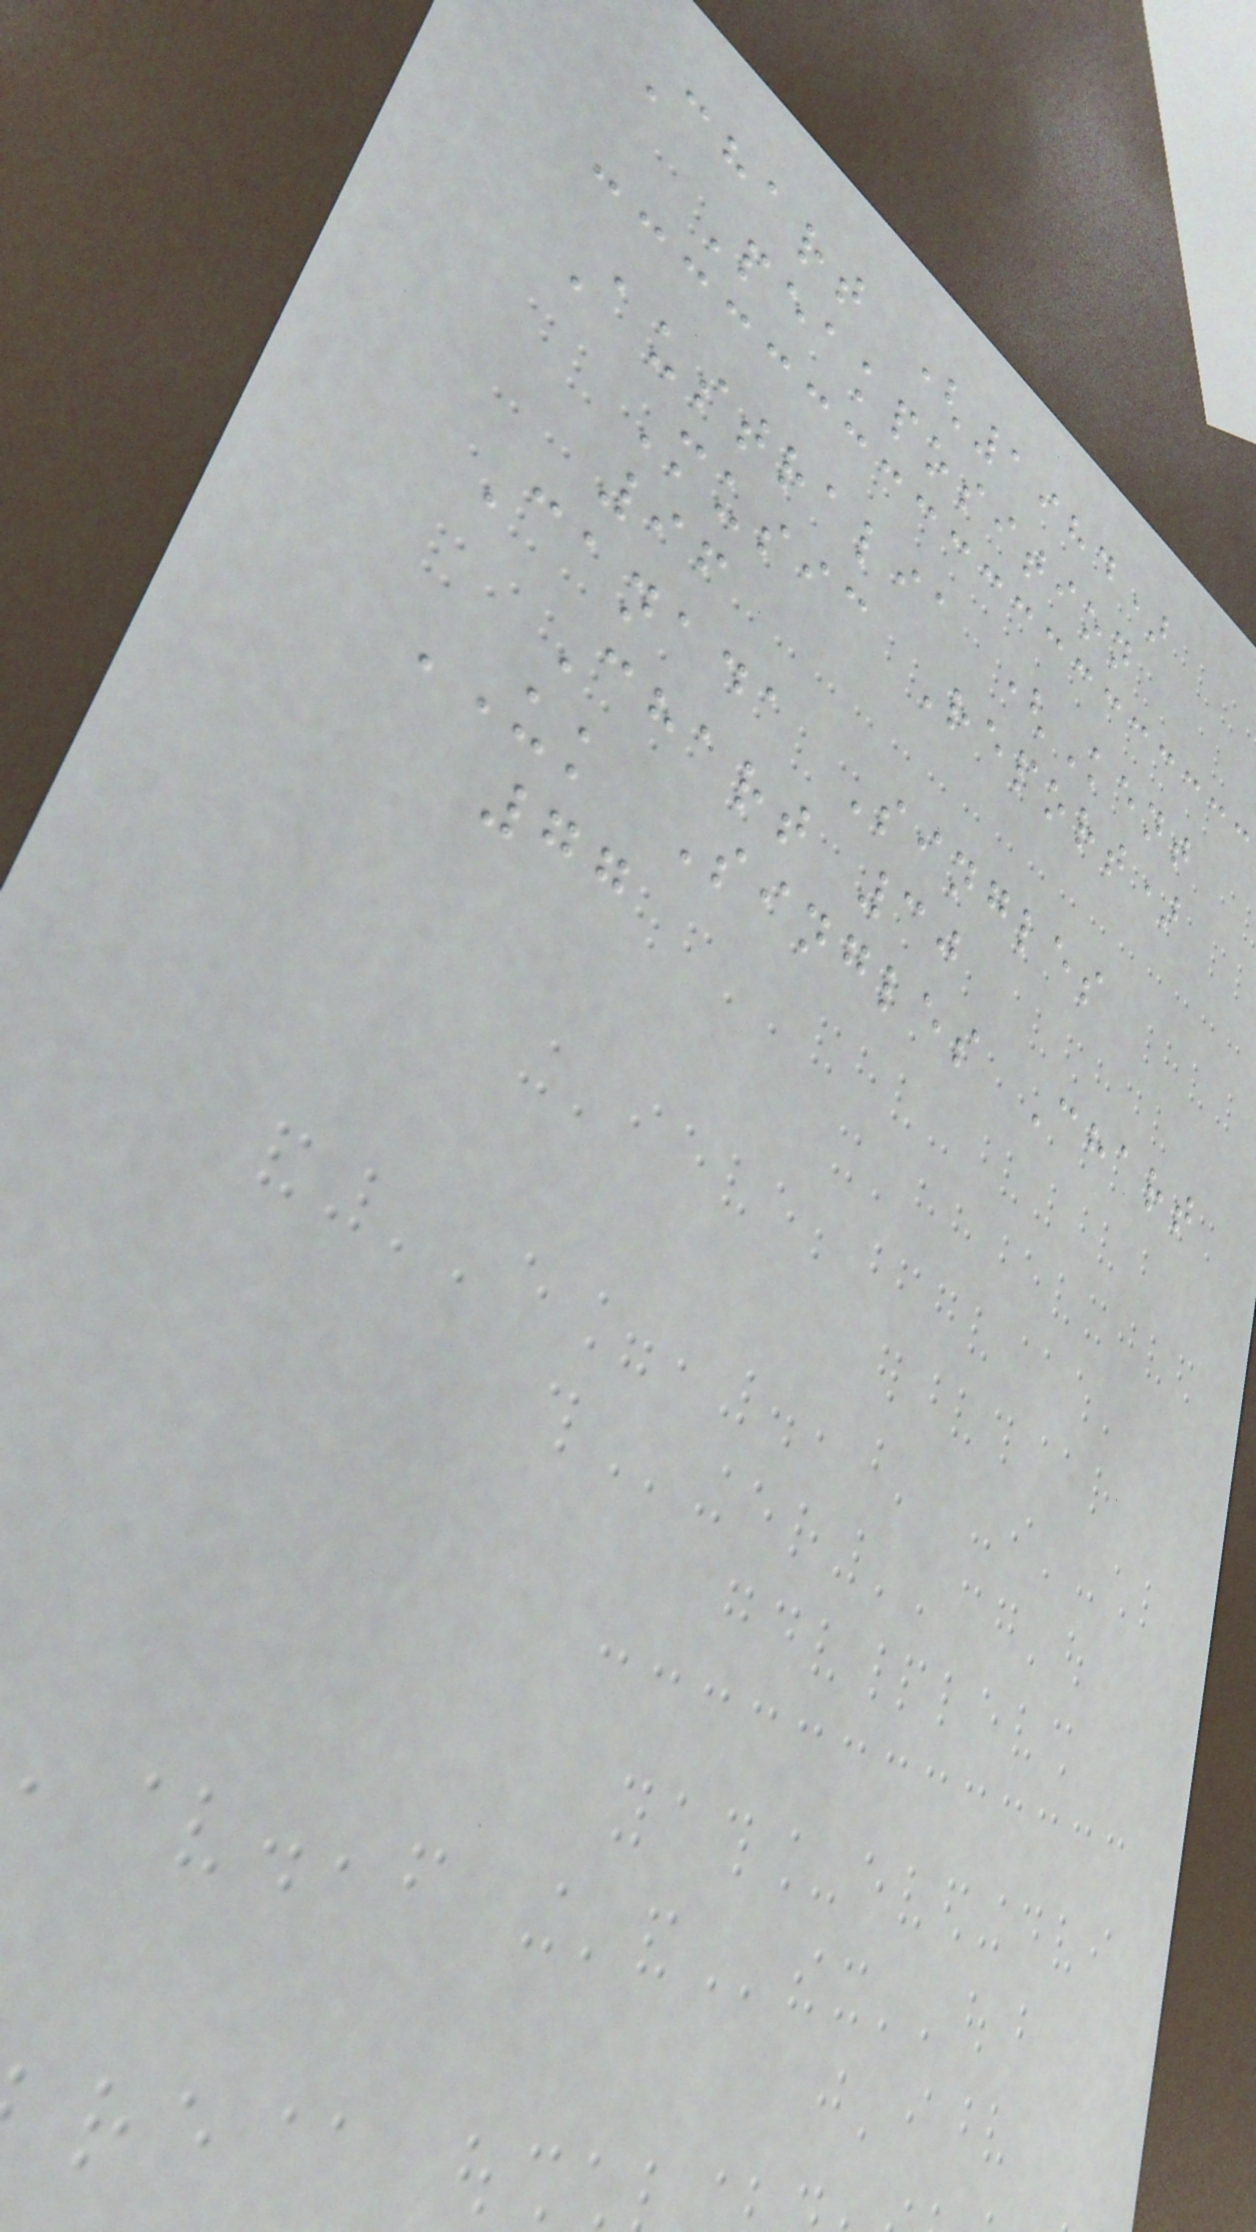Chart (1984)
Peakposition
Australia (Kent
Music Report)
96
Canada Singles
Chart 30
UK Singles Chart
77
